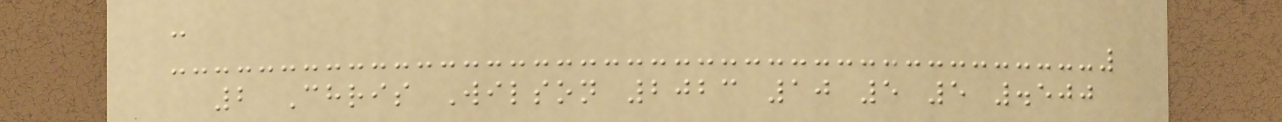-
2 Chris Wilson 2023 10 5 5 .500
